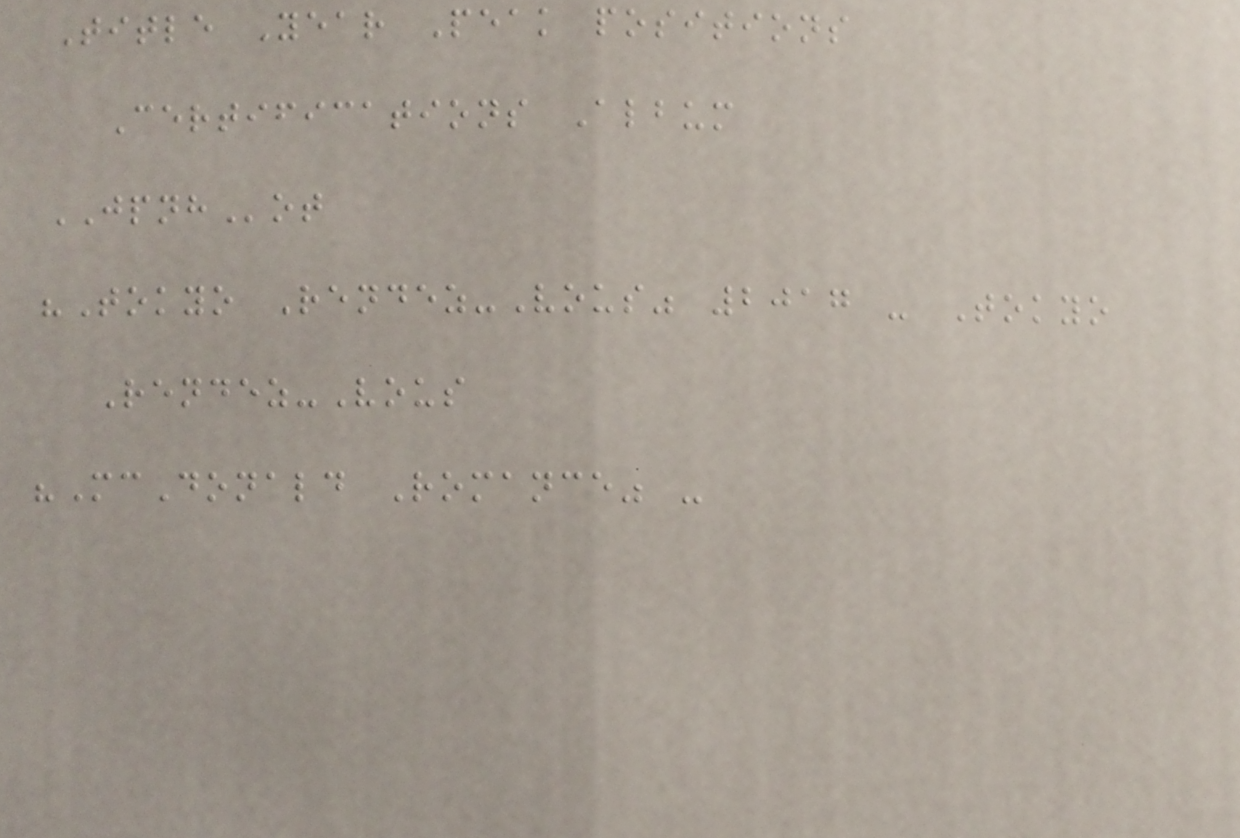Title Year Peak positions
Certifications Album
JPNHot
"Tokyo Rendez-Vous" 2017 - Tokyo
Rendez-Vous
"McDonald Romance" -
